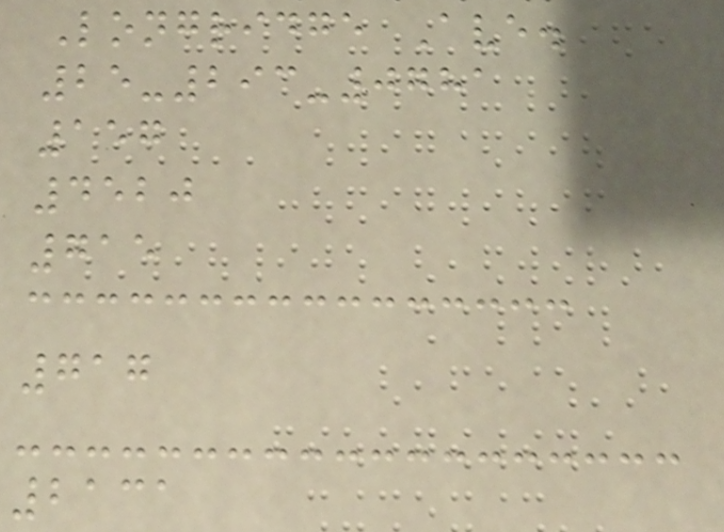Longridge Ave.
25-293-0781
157
4520
715
717
2131
